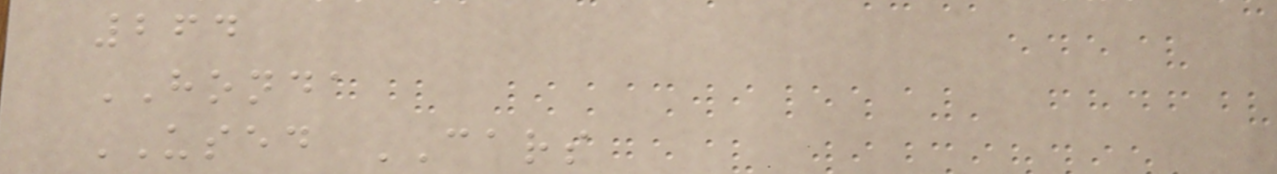264
HONDA
USED CARS
